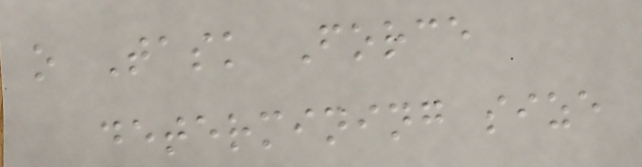o Task Force
determining size
